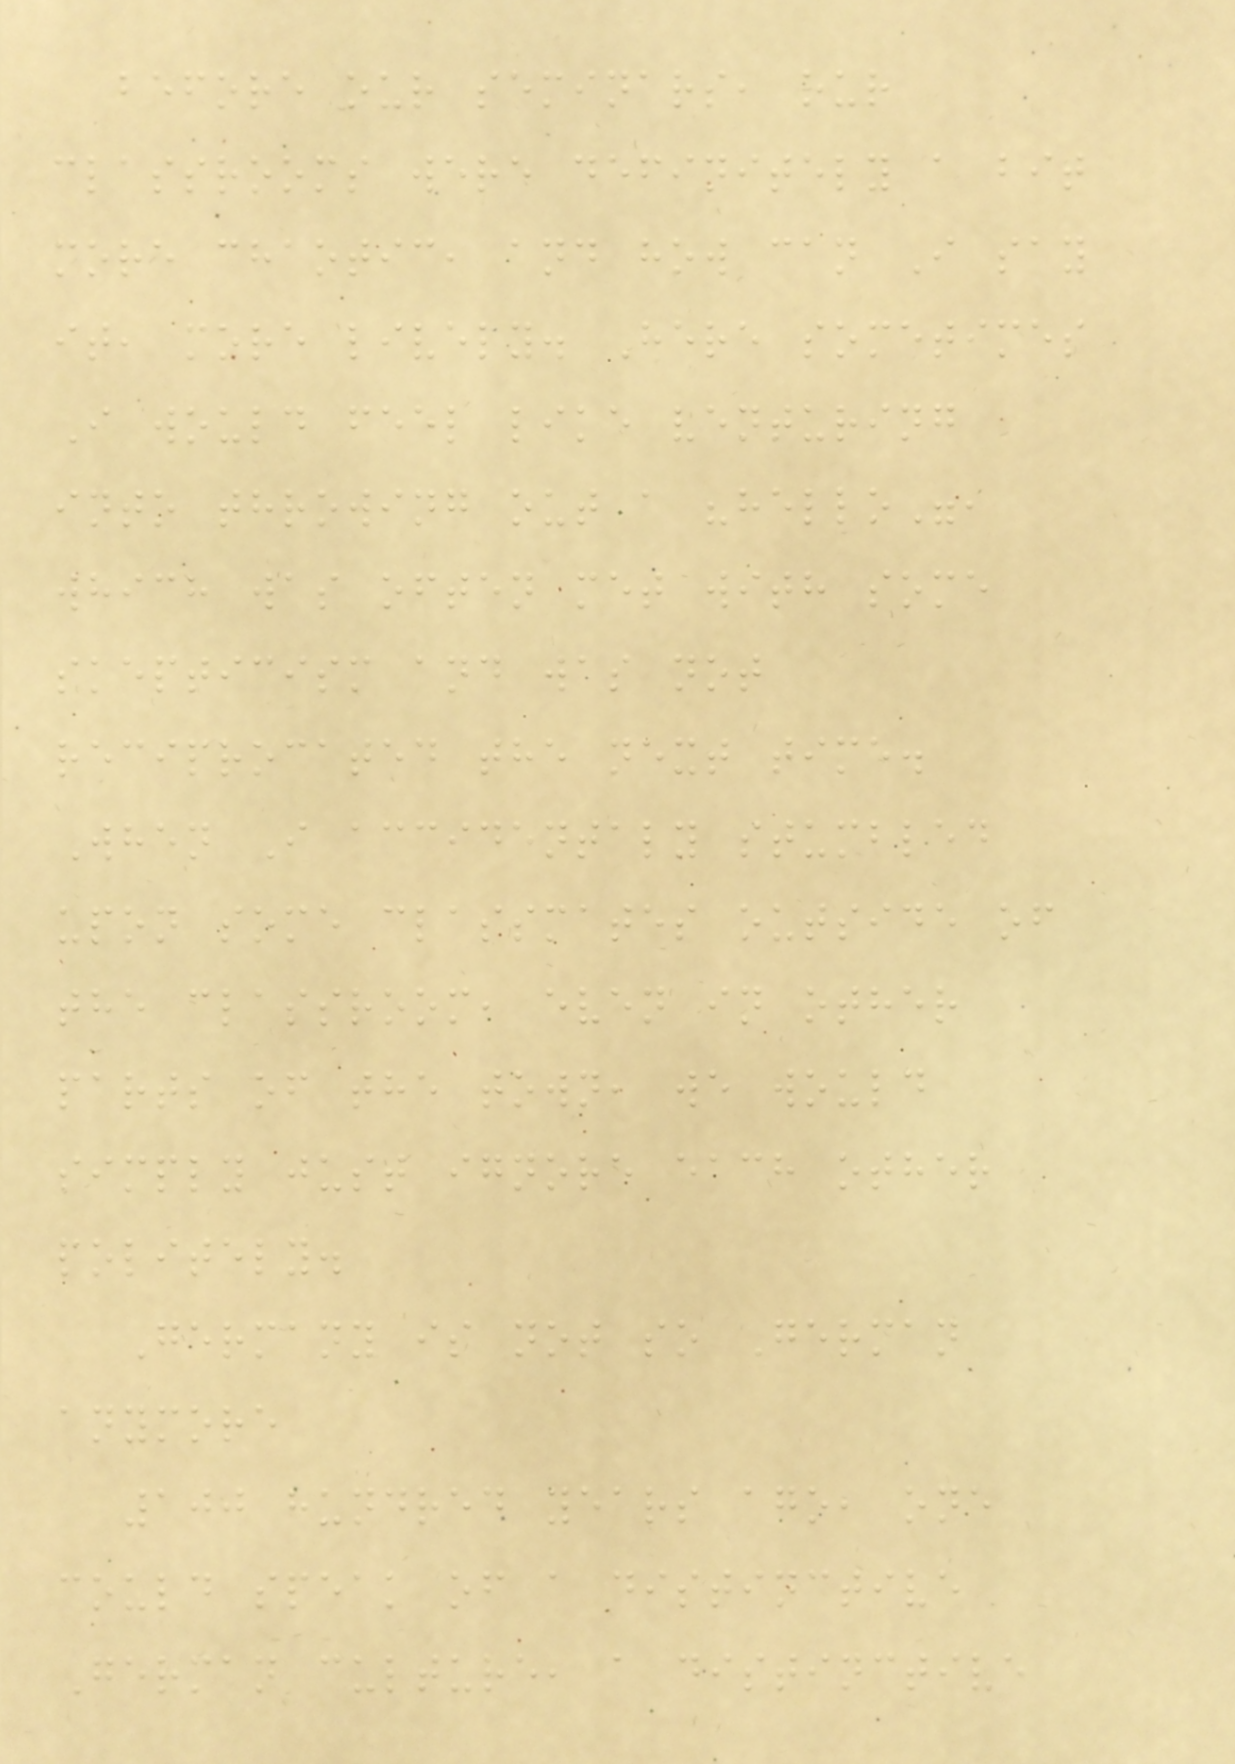before our seminars, our
classrooms were definitely a bit
more chaotic, and how can I say
it, more lively. Here sometimes
I would feel like venturing
into throwing out a "hello",
which was often met with some
skepticism and was not
reciprocated the next time.
When I accidentaly stumbled
upon some classmates outside of
the classroom, even in other
parts of the town, we would
simply just ignore each other
politely.
Germany is not so German
anymore
100 hundred years ago, one
could speak of a distinctive
German culture, a distinctive
